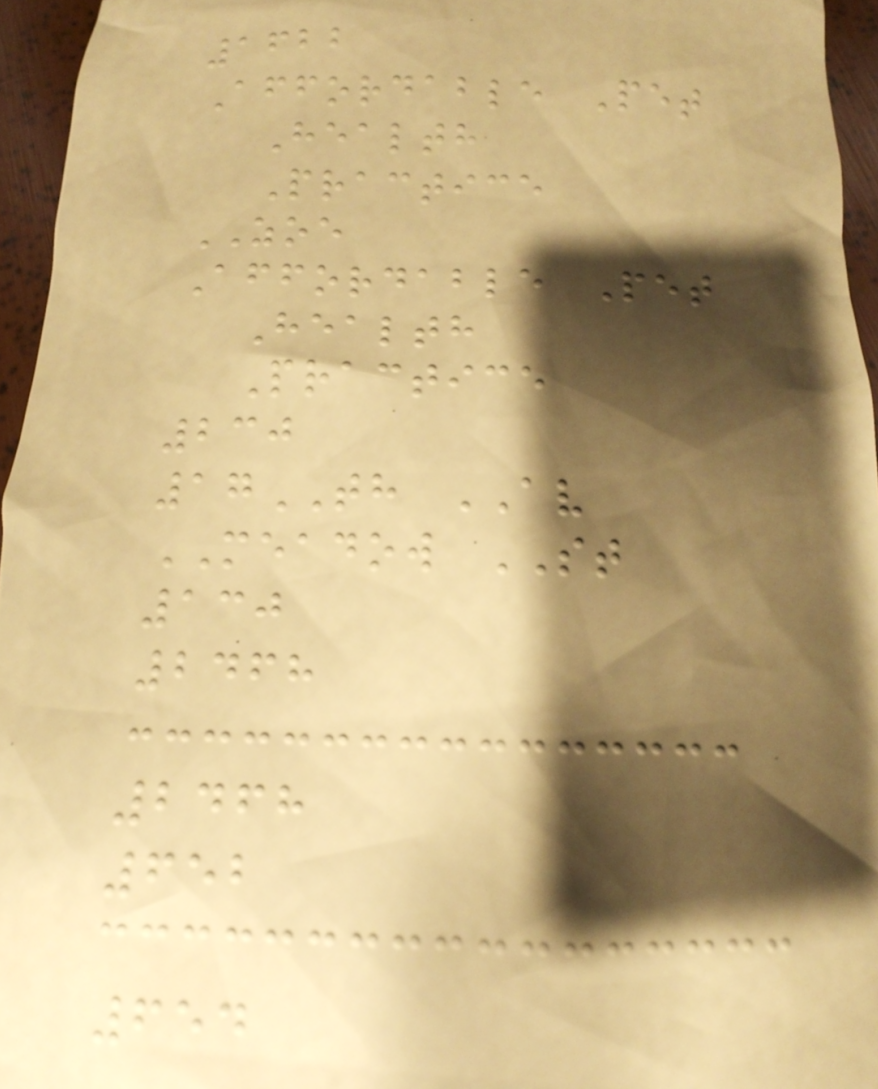1622
Affordable Pet
Health
Practice
ZOE
Affordable Pet
Health
Practice
230
17TH AV
MEADOW ST
130
2468
2468
652
654
